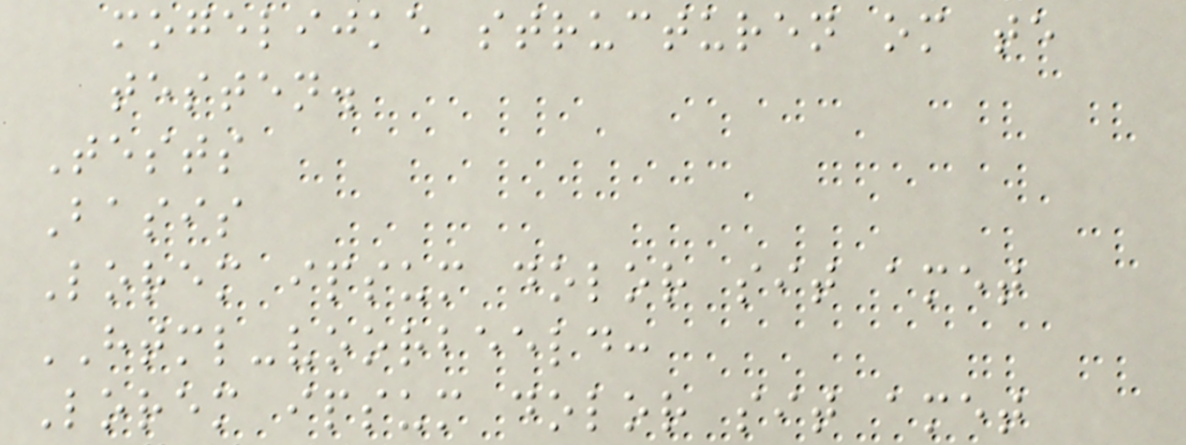mogelijke structuren om te
testen.
Tests
Basis
Lorem ipsum dolor sit amet
HTML-voorbeeld:
Lorem ipsum dolor sit amet
